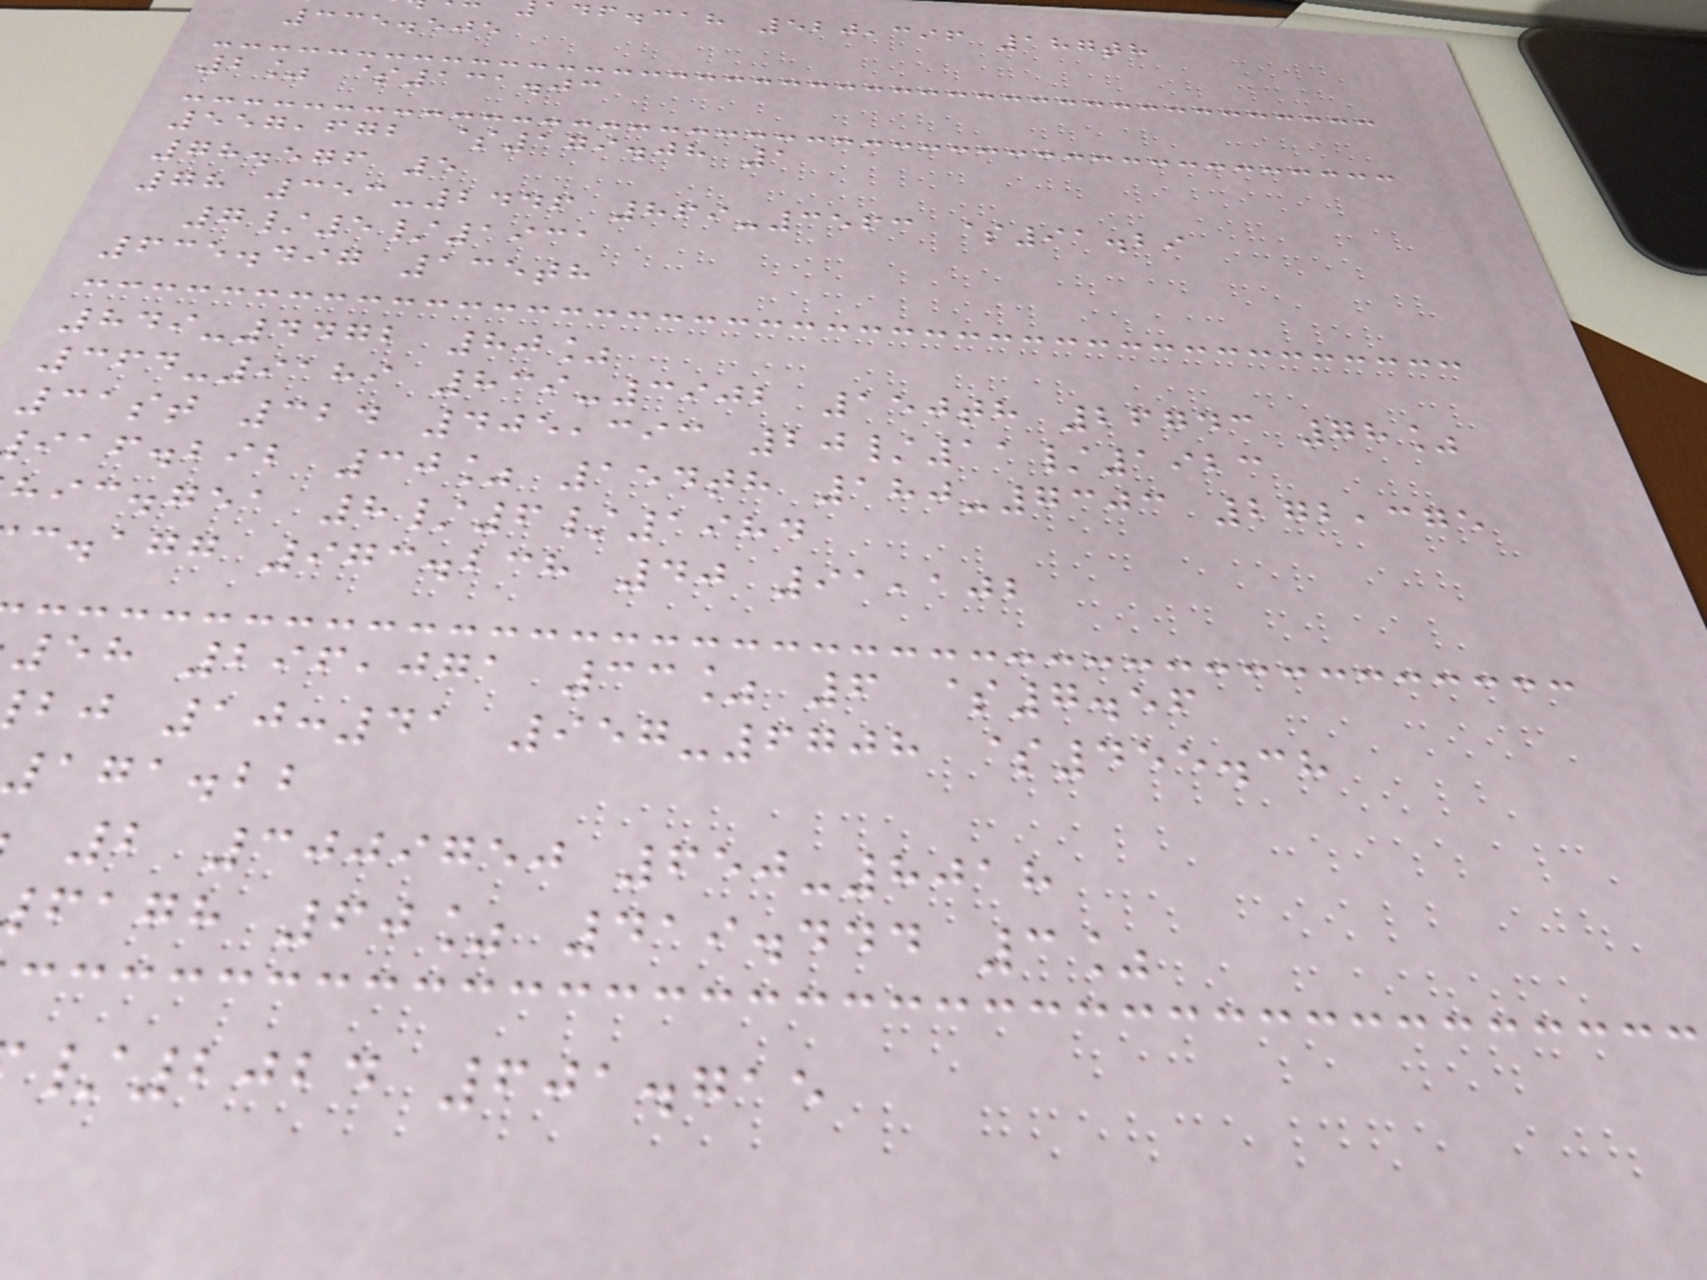df.cah 520,396 187th
335.505
2% $131.03
557,672 $179.08 1
78.576 5
78 353-2446 869-3563 $91.29
7/5/1931
635.497 135th
849-4472 80%
364-9189 839-3902 150th 26743 78%
31st 324 405,393 20/11/1923
iaf.bib 30% 154th 180-7303 272,375
hic.gea 8/6/1984
c.agg 973.238 40 91,102
58 296,071 33% 6 $7.56
bj 10:41 957-6708 $455.38
171.22
2 3009750 650-8018
fagh 60% 419.444 3%
/2024 601.715
